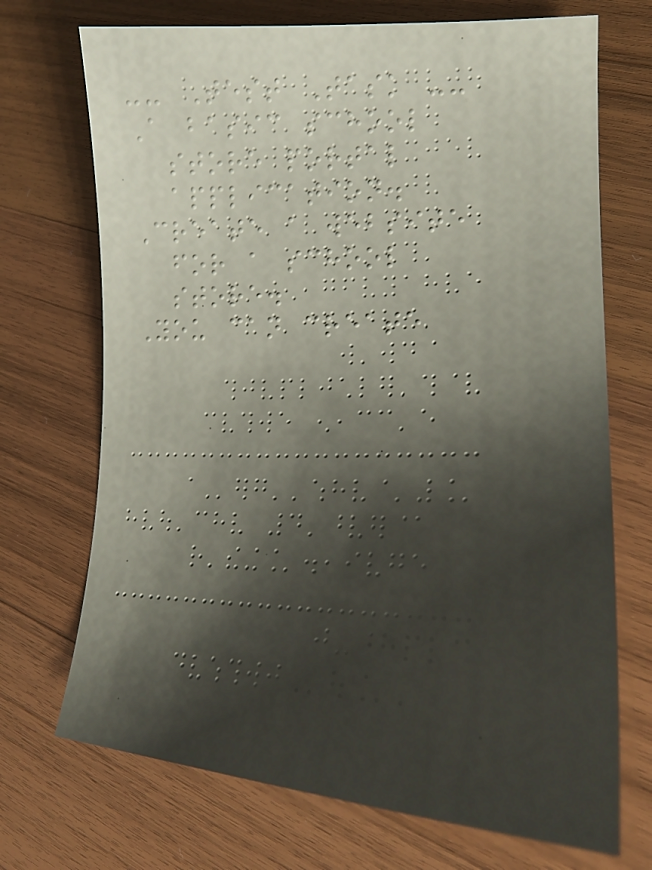-- Test Task --
A basic school
store portal
application.
Create a website
for a school
store.
You can create
